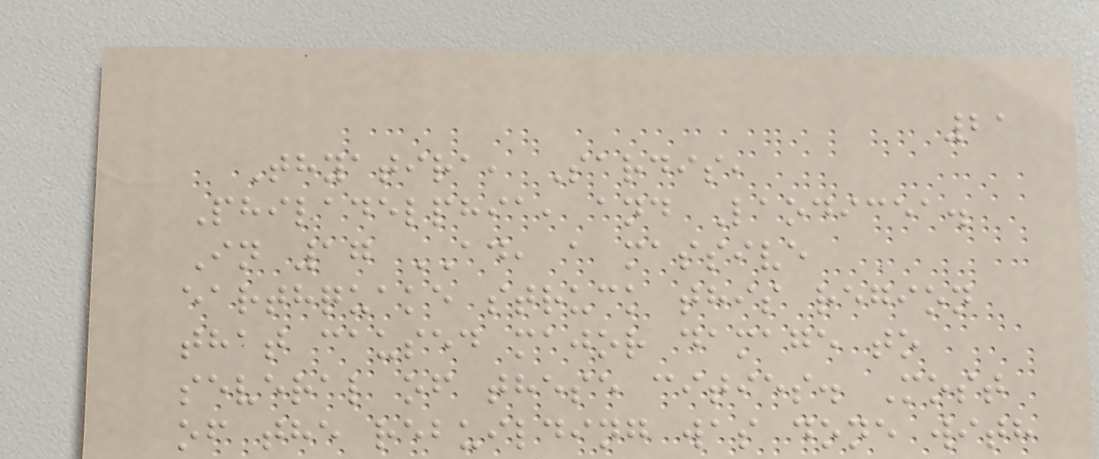21
Thyatira, Sardis,
Philadelphia, and Laodicea.
In 17 AD, a massive
earthquake struck this region
that caused major damage to
several of these cities. Most
of the rebuilding was done with
